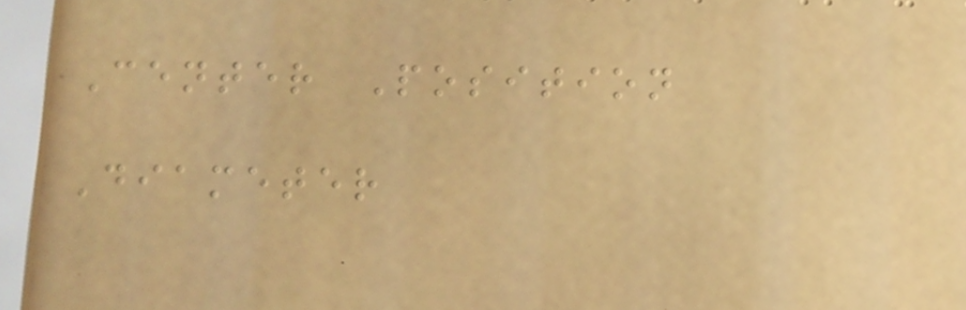Center Position
Diameter
